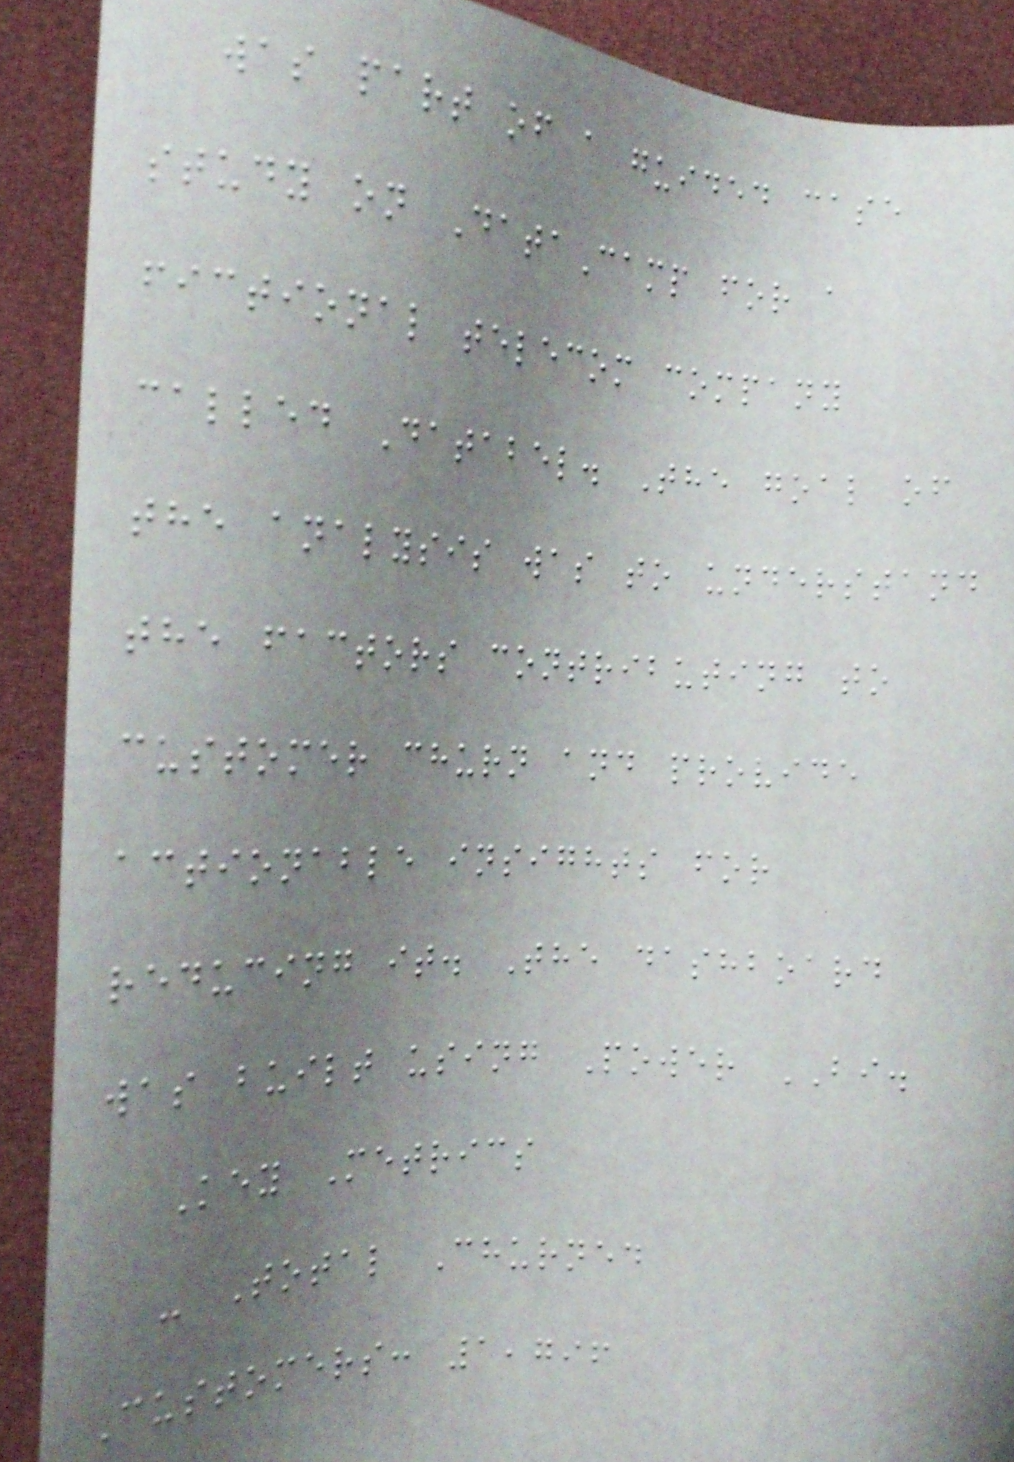was part of a guided case
study on DataCamp for a
fictional telecom company
called Databel. The goal of
the analysis was to understand
the factors contributing to
customer churn and provide
actionable insights for
reducing it. The dashboard
was built using Power BI.
Key Metrics
- Total Churned
Customers: 1,796
